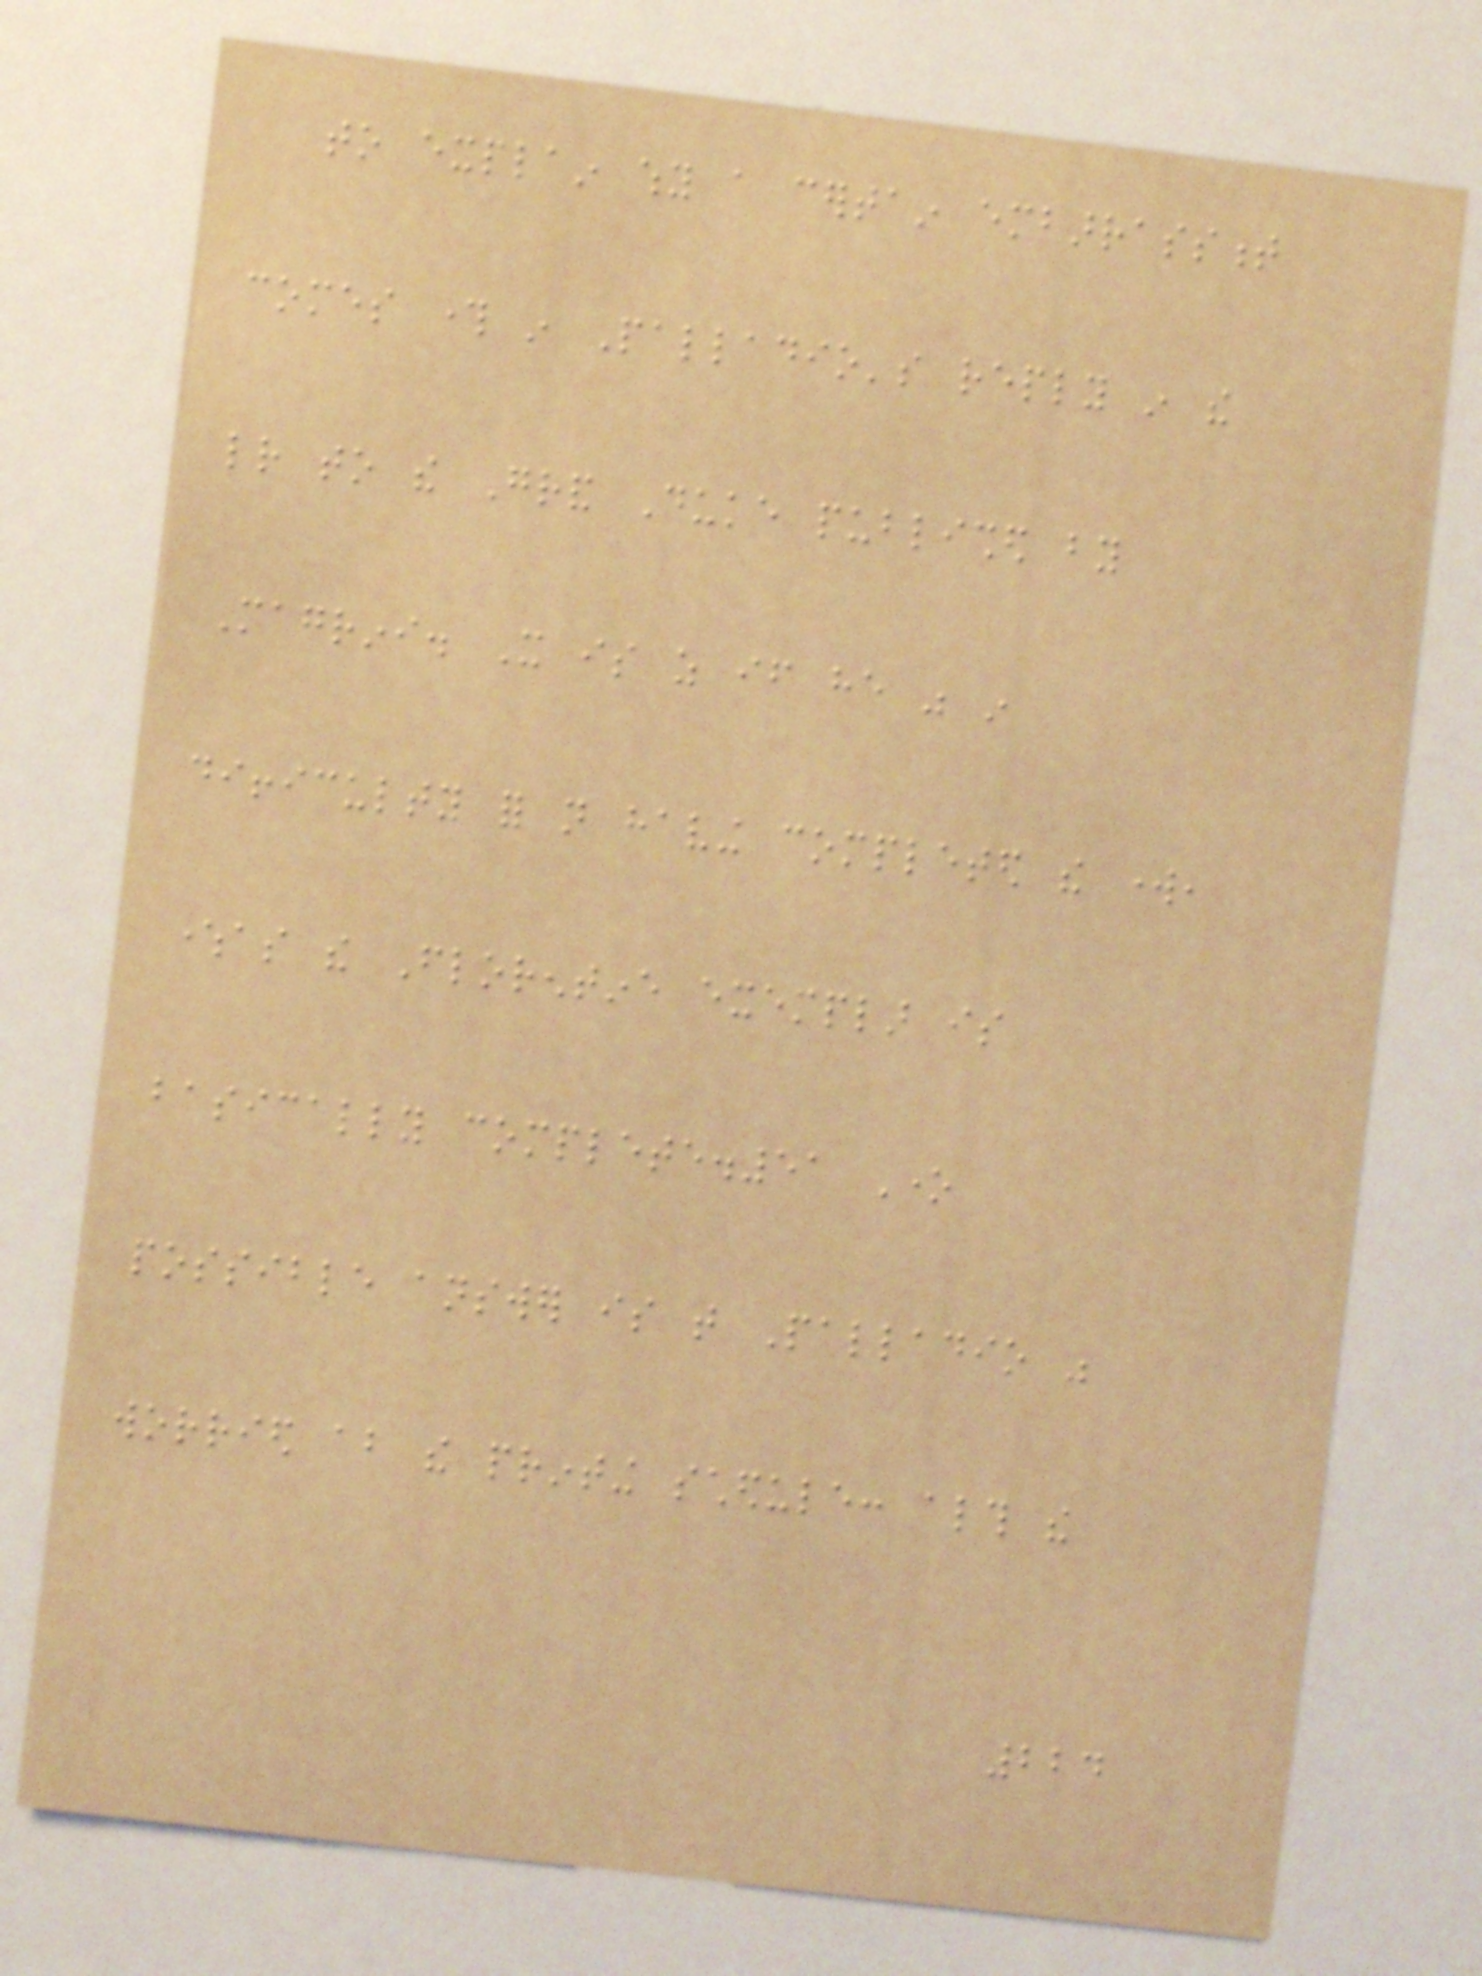to explain why a certain embarrassment
comes through in Palladio's reply in the
letter to the Grand Duke published by
Magrini. It is as if he was in
difficulty for not having completed the work,
whereas the Florentine exemplar is
basically complete.51 One
possible answer is that Palladio was
worried about the printing schedule: although the
224
